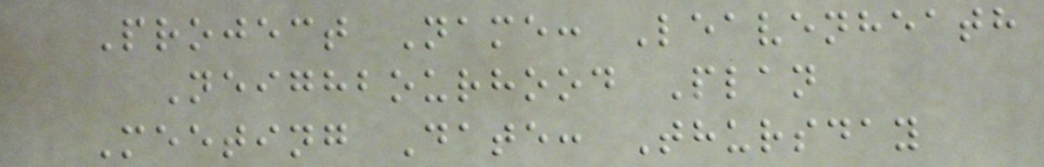Project Name: Leavenheath
Neighbourhood Plan
Meeting Date: Thursday
